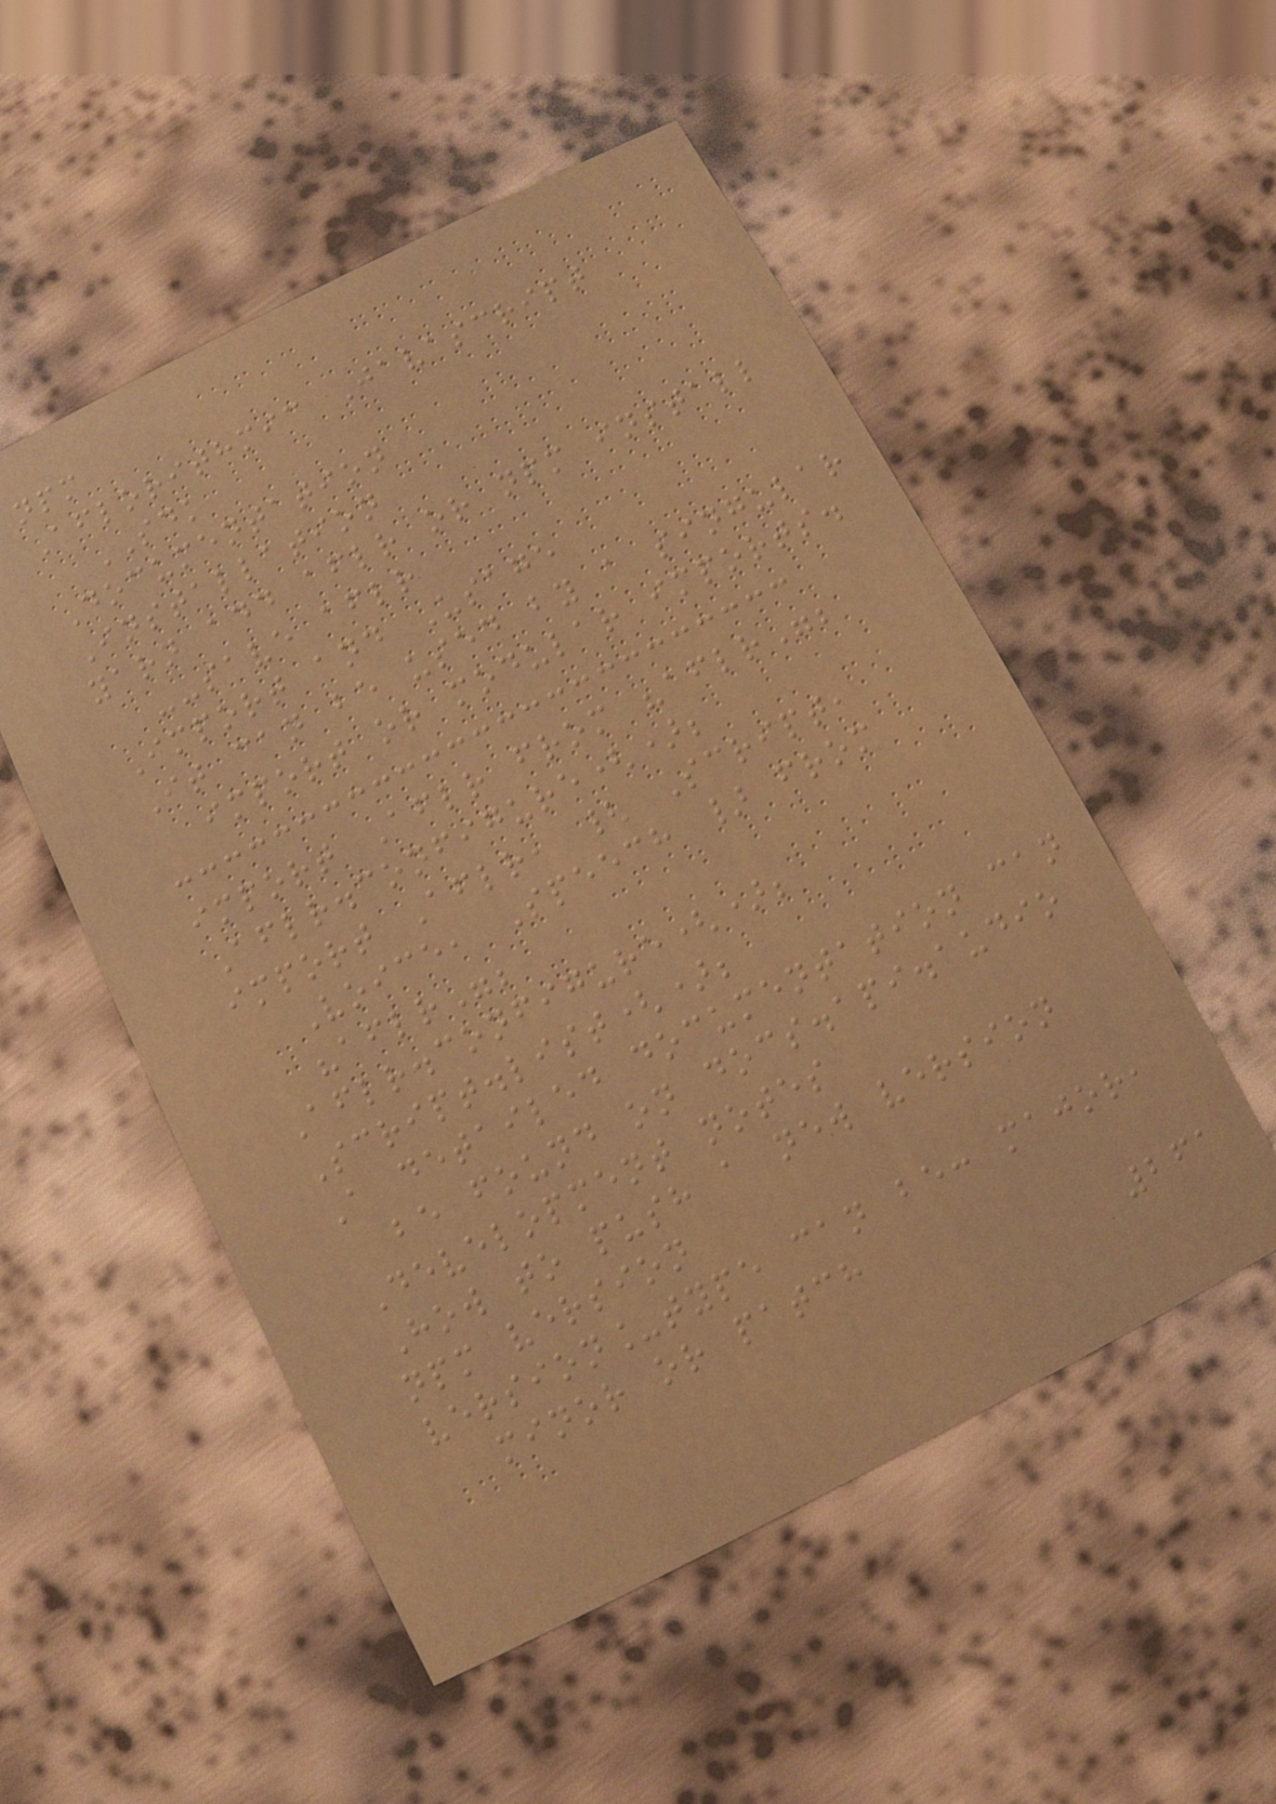npm
Aflorithmic Javascript
SDK
Documentation
Installation
yarn add aflr or npm install
--save aflr
Import and Usage
It can be used by a singular
import or modular imports.
import Aflr from "aflr";
Aflr.configure();
import Aflr, { Script,
Voice, Speech } from
"aflr";
Aflr.configure();
Script.list();
A detailed documentation can
be found on docs.api.audio
Development notes
How to push a new version
npm version
version_type can be: major,
minor or patch
261
